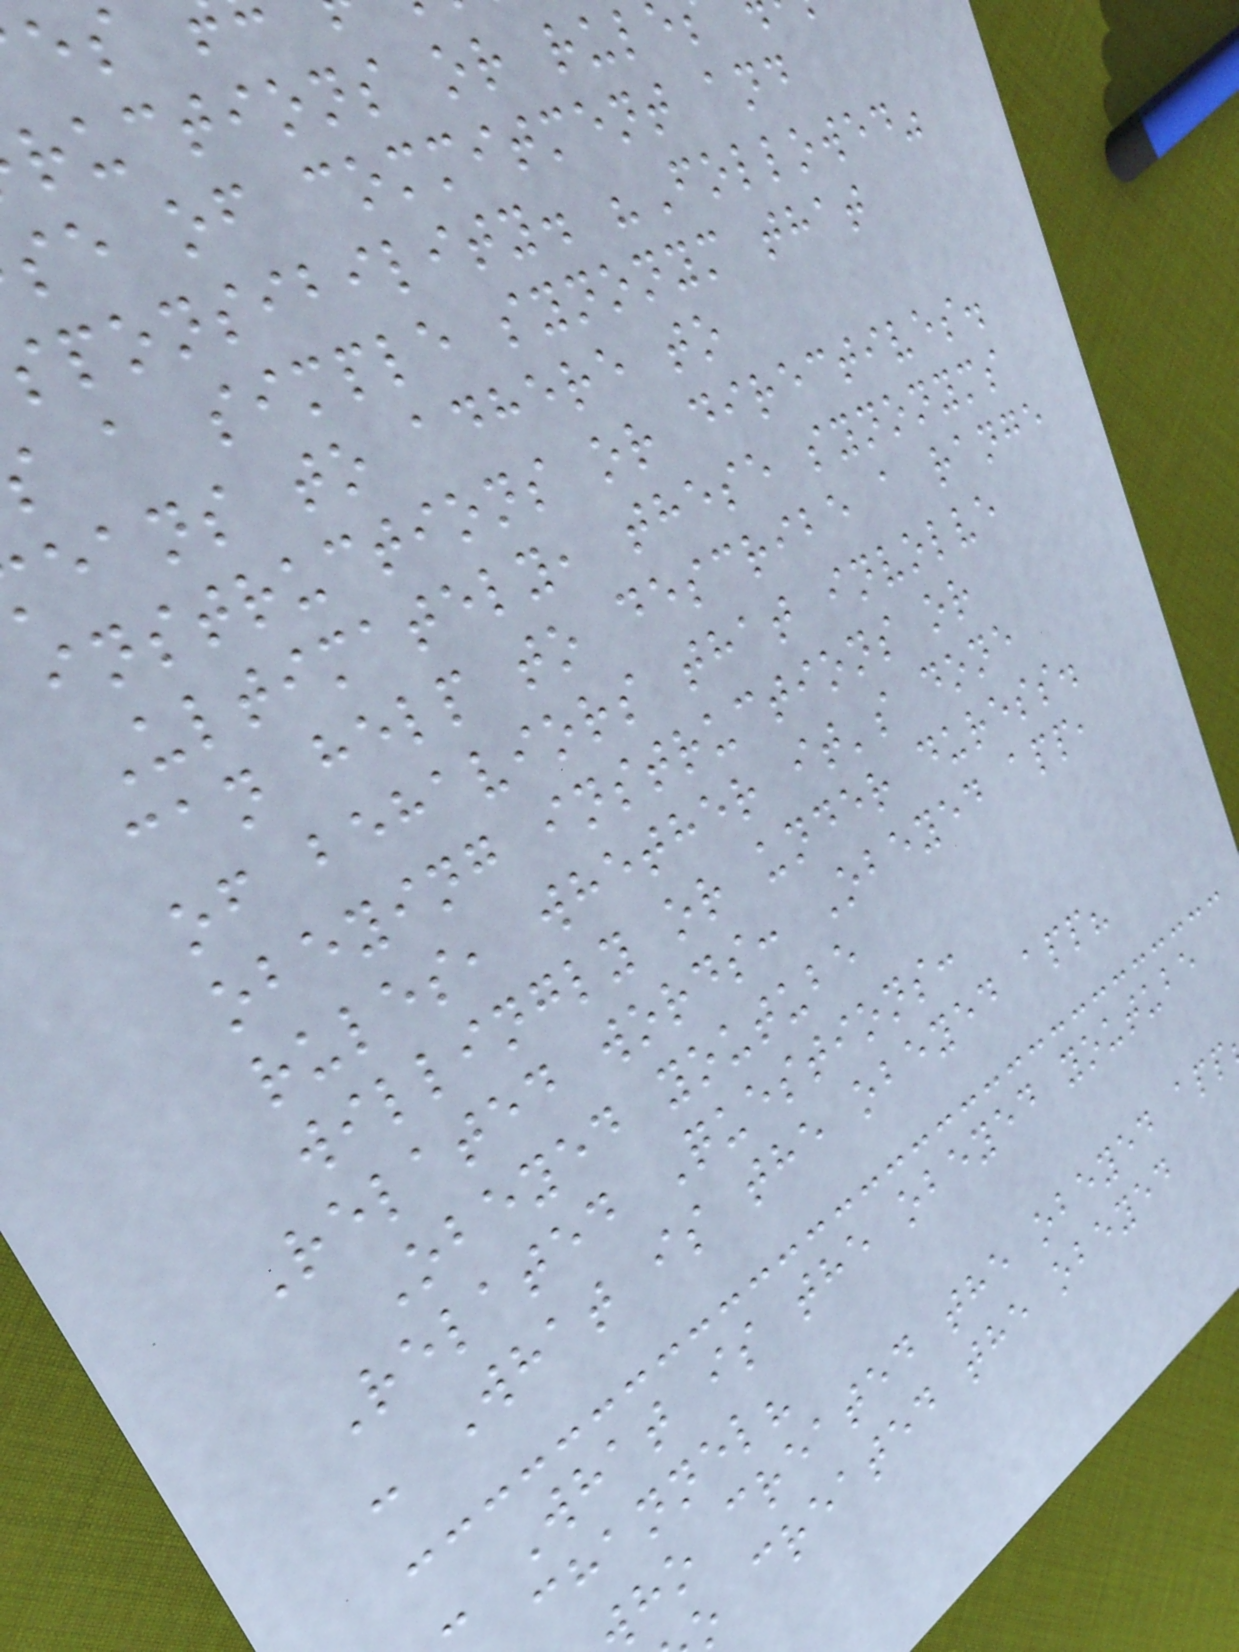ructions or rule
se of commitment and
sponsibility. "Followed"
a simple synonym that
eans to adhere to
instructions or directives.
Ultimately, these synonyms
can help to describe a range
of behaviors that involve
obeying instructions or
rules, whether it's done
willingly or under duress.
Related words: Obeyed app,
Obeyed youtube
Related Questions:
- What is the obeyed app?
- What is the obeyed youtube
channel?
ho created the obeyed app
o created the obeyed
